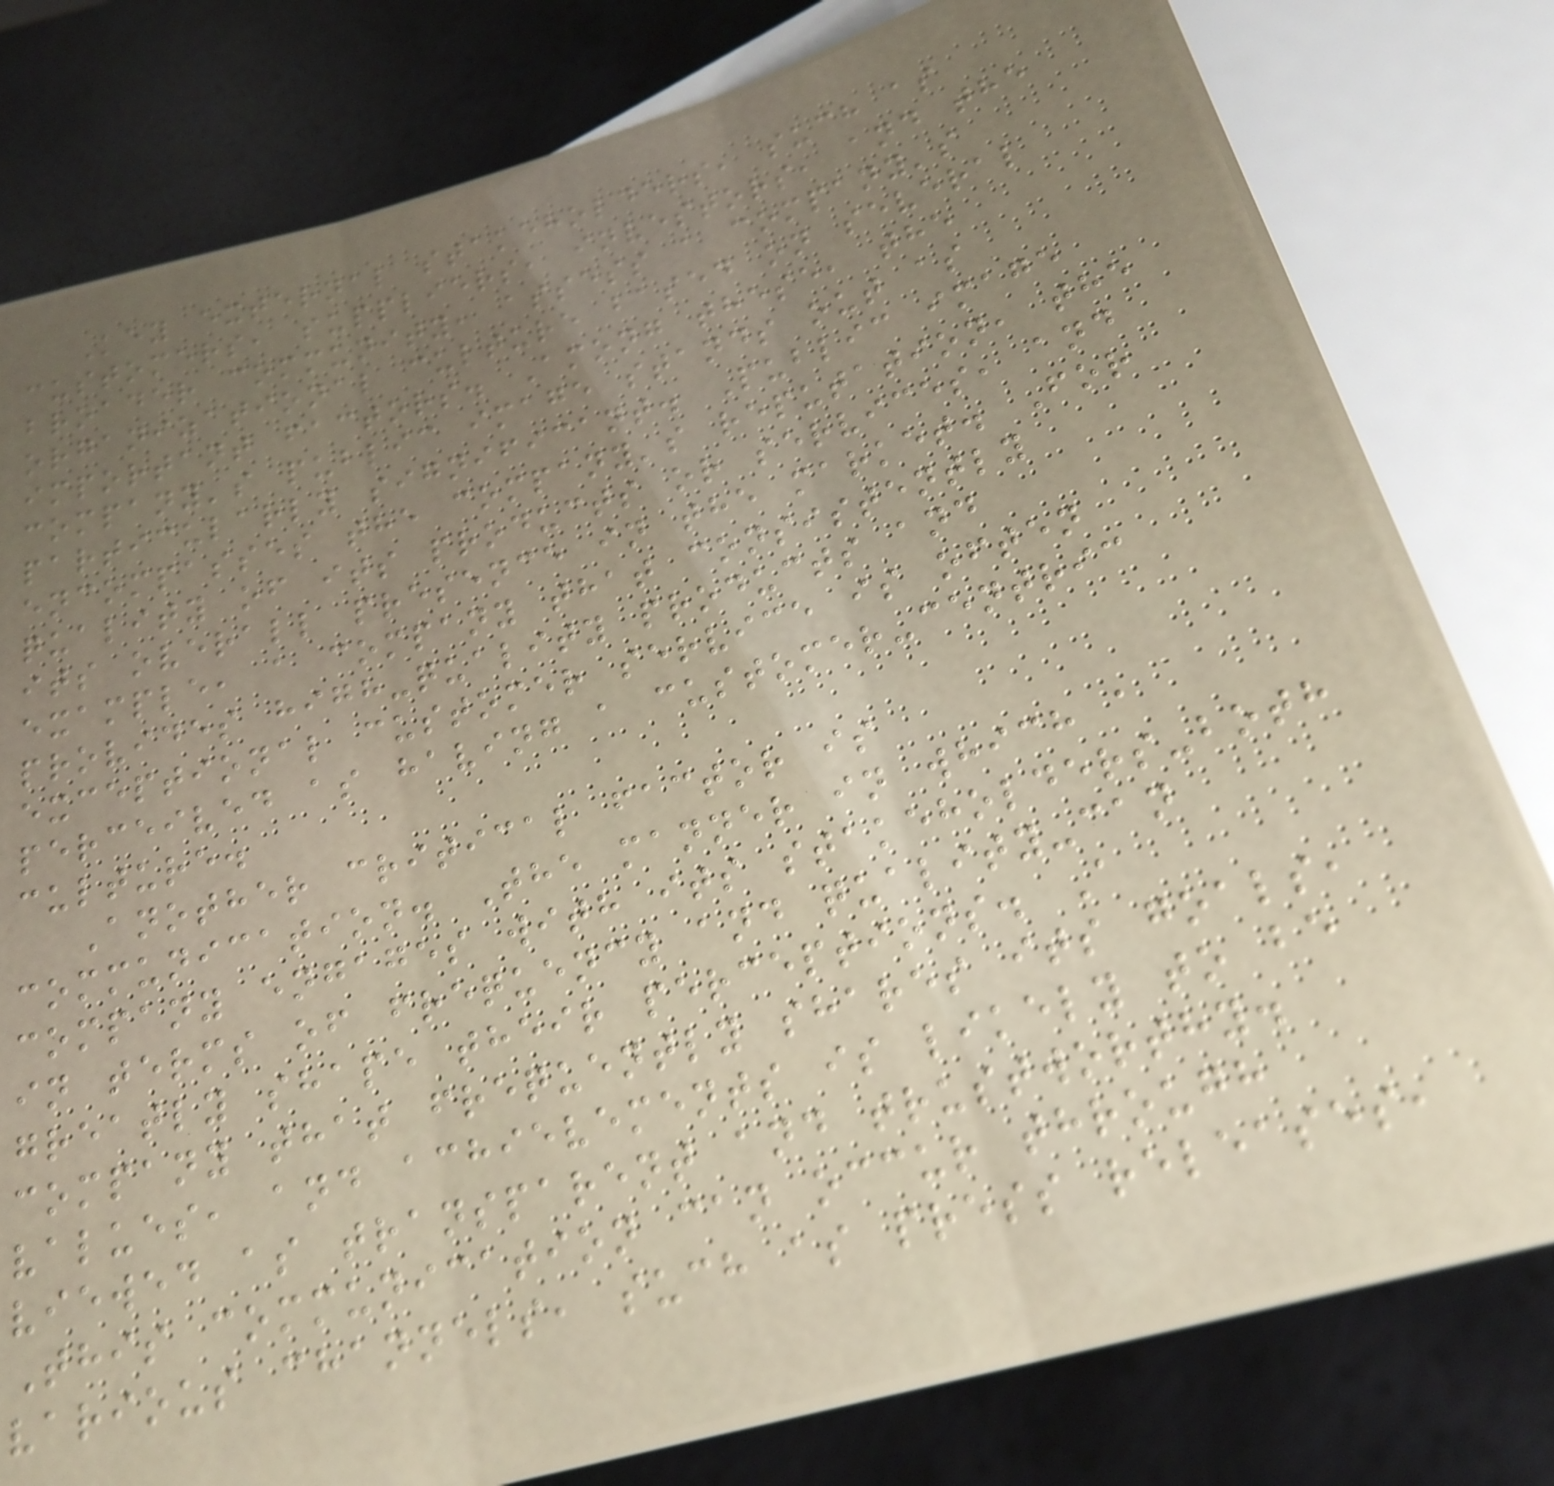Key external stakeholders, such as
customers, suppliers, investors, and the
broader community, assess a company's
organizational culture based on several
important factors. Among these, the
company's public image stands out as
particularly significant. Public image
encompasses the company's reputation, the
quality of its products or services, and
its overall presence in the market. For
example, a company that consistently
provides high-quality products and
exceptional customer service is often
perceived as having a customer-centric
culture.
Another critical factor is
communication. The manner in which a
company engages with its stakeholders-both
in terms of frequency and quality-can
greatly shape their perceptions. A
company that frequently shares its goals,
values, and achievements is likely to be
viewed as transparent and trustworthy.
This communication can occur through
various channels, such as press releases,
